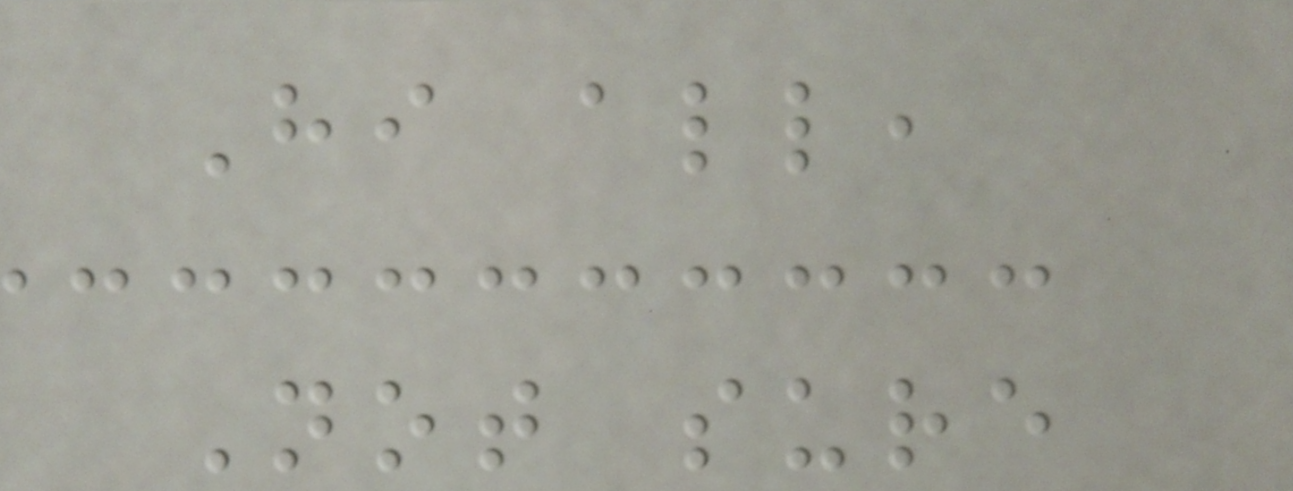Hi all,
Not sure
